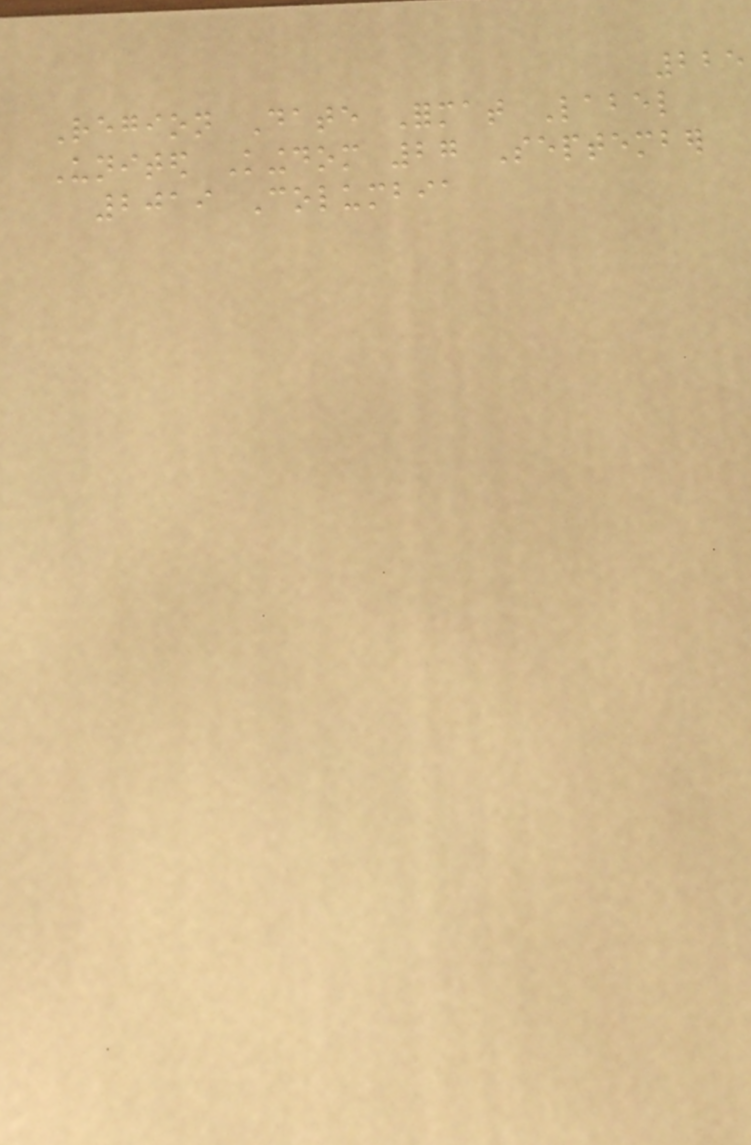225
Region Date Format Label
United Kingdom 27 September
2019 Columbia
